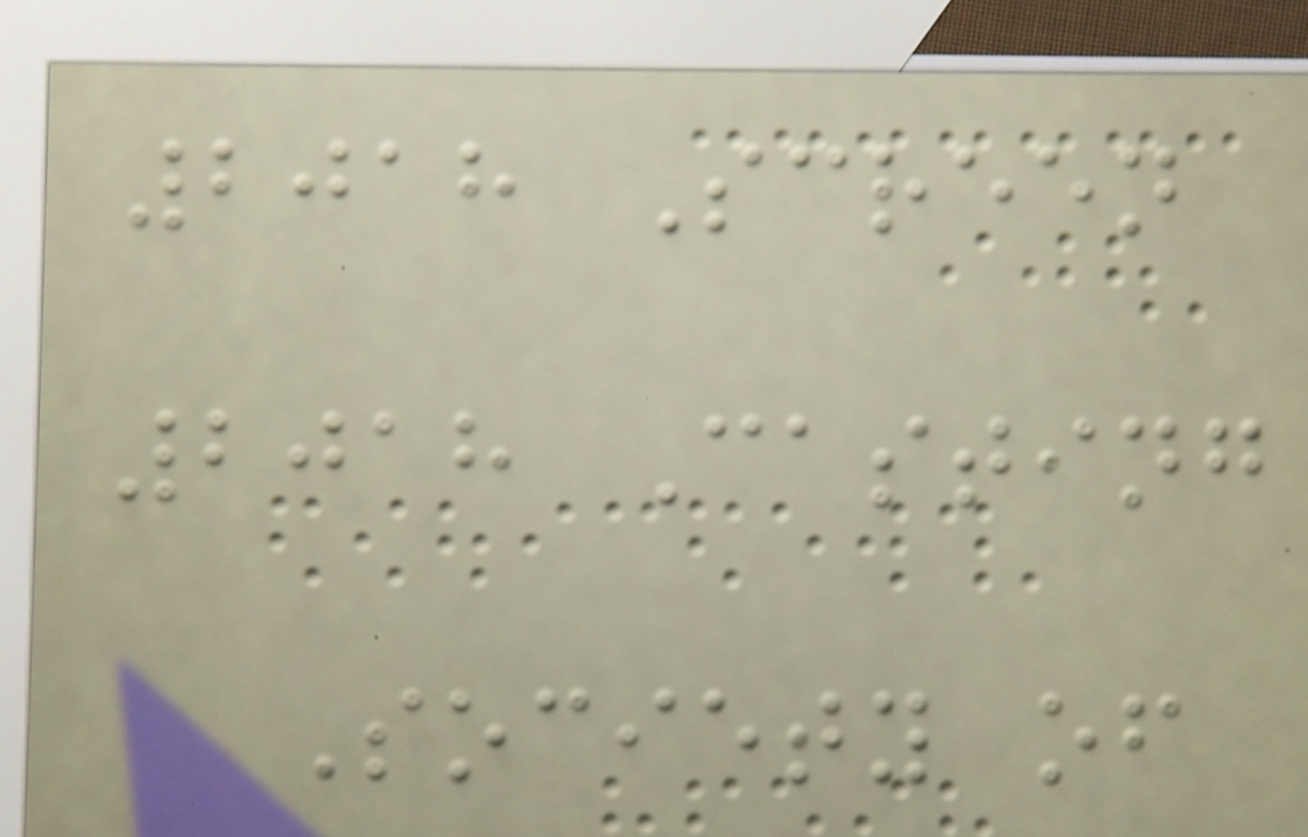2018 Screen
2018 Casting
Society of
